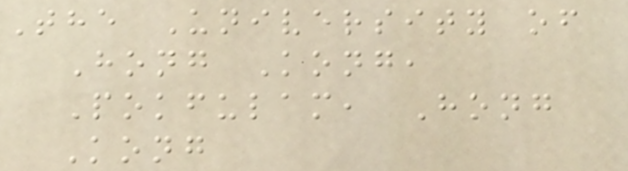The University of
Hong Kong,
Pokfulam, Hong
Kong
